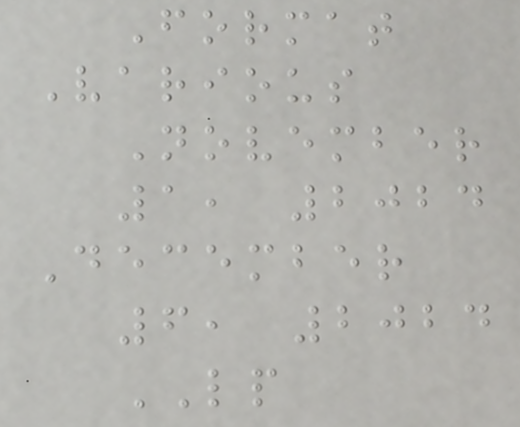Format
Various
November
1, 2024
December
6, 2024
LP
